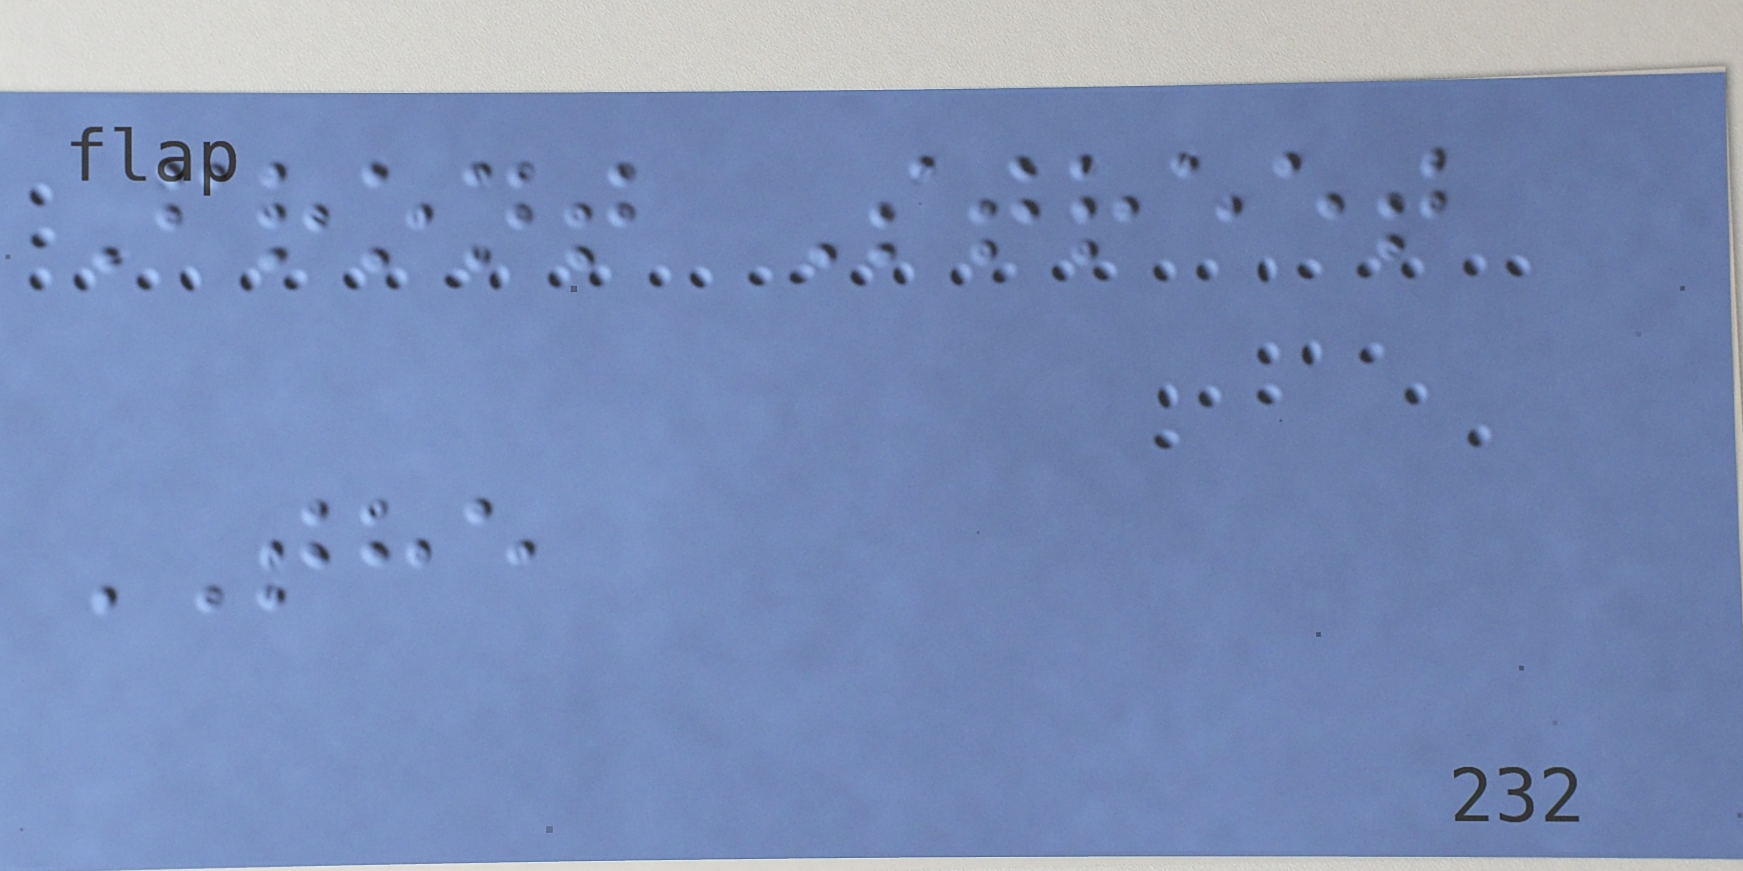Front Street
THE
